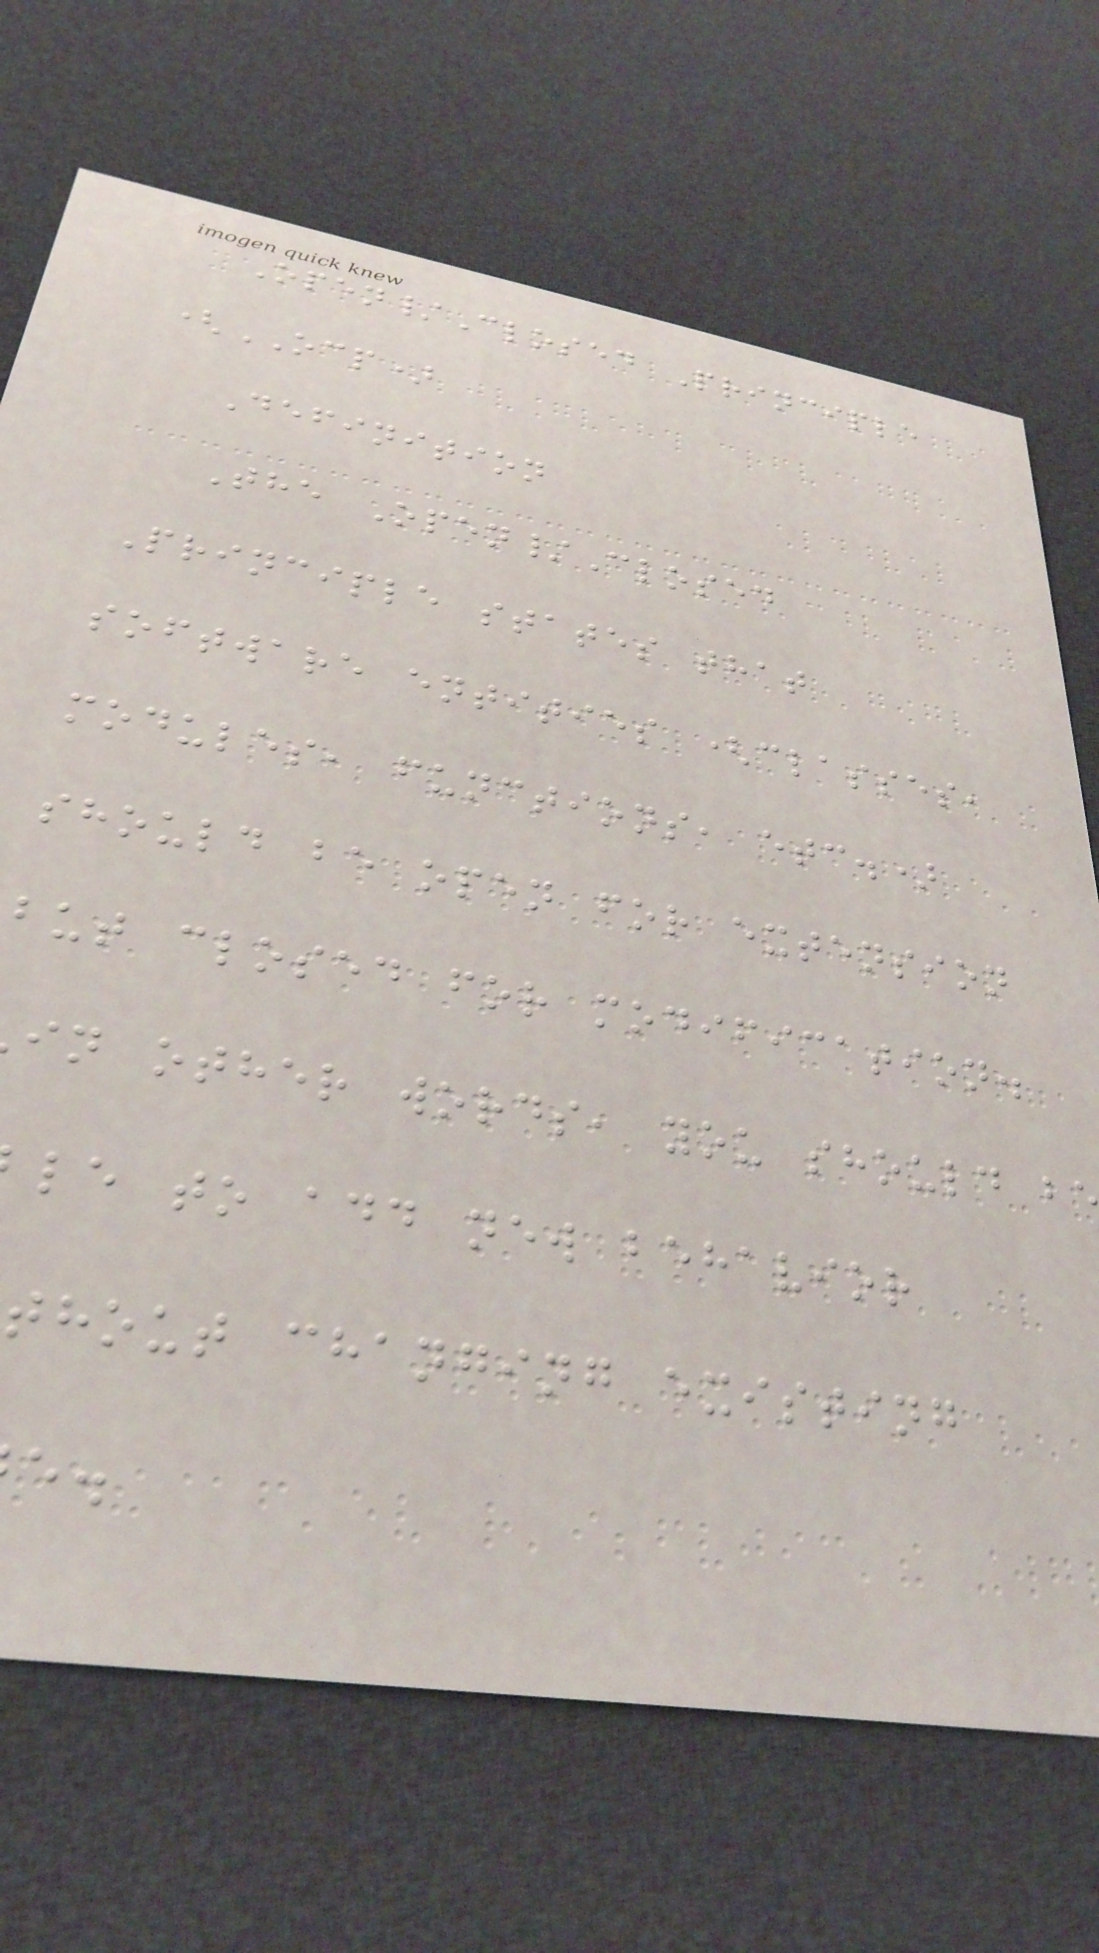Open/Closed Principle
(OCP)
Definition
The Open/Closed
Principle states that
software entities (classes,
modules, functions, etc.)
should be open for extension
but closed for modification.
in other words, you should b
le to add new behavior
thout changing existing
